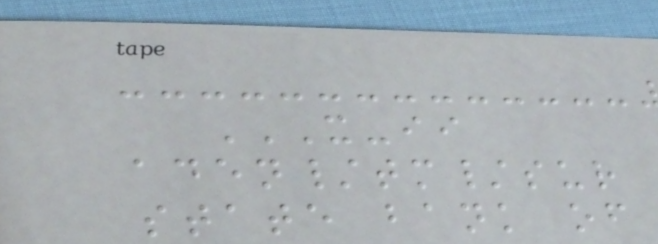X-II
ADEN/TM/SUR
STATE BANK OF
